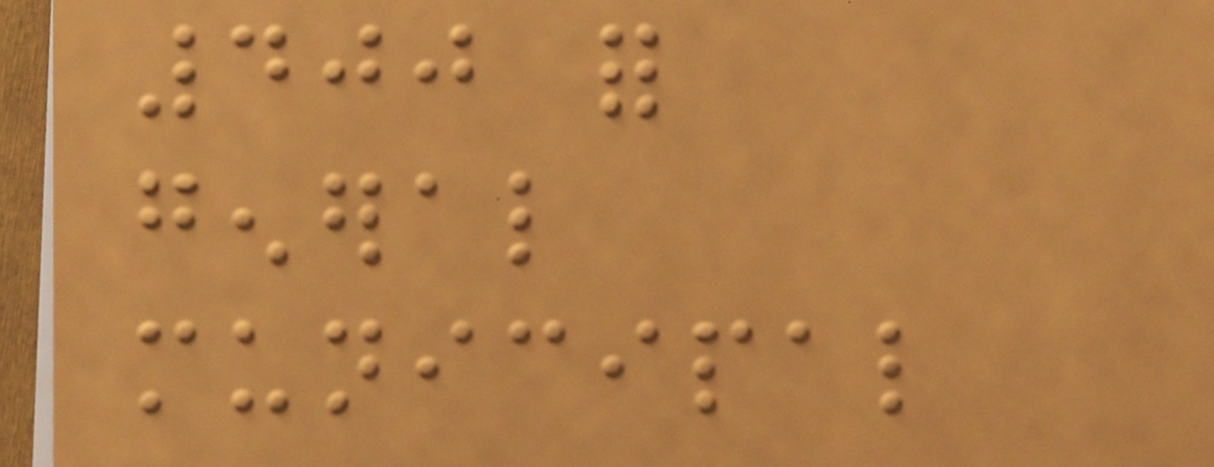400 for
general
municipal
